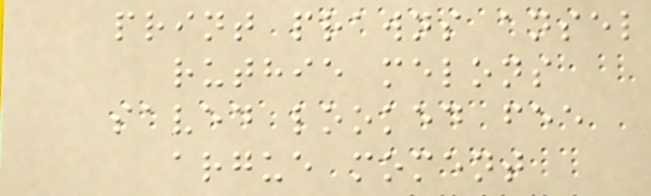print prawns ansel
ruthie melons
saved looked fee
argue moment
